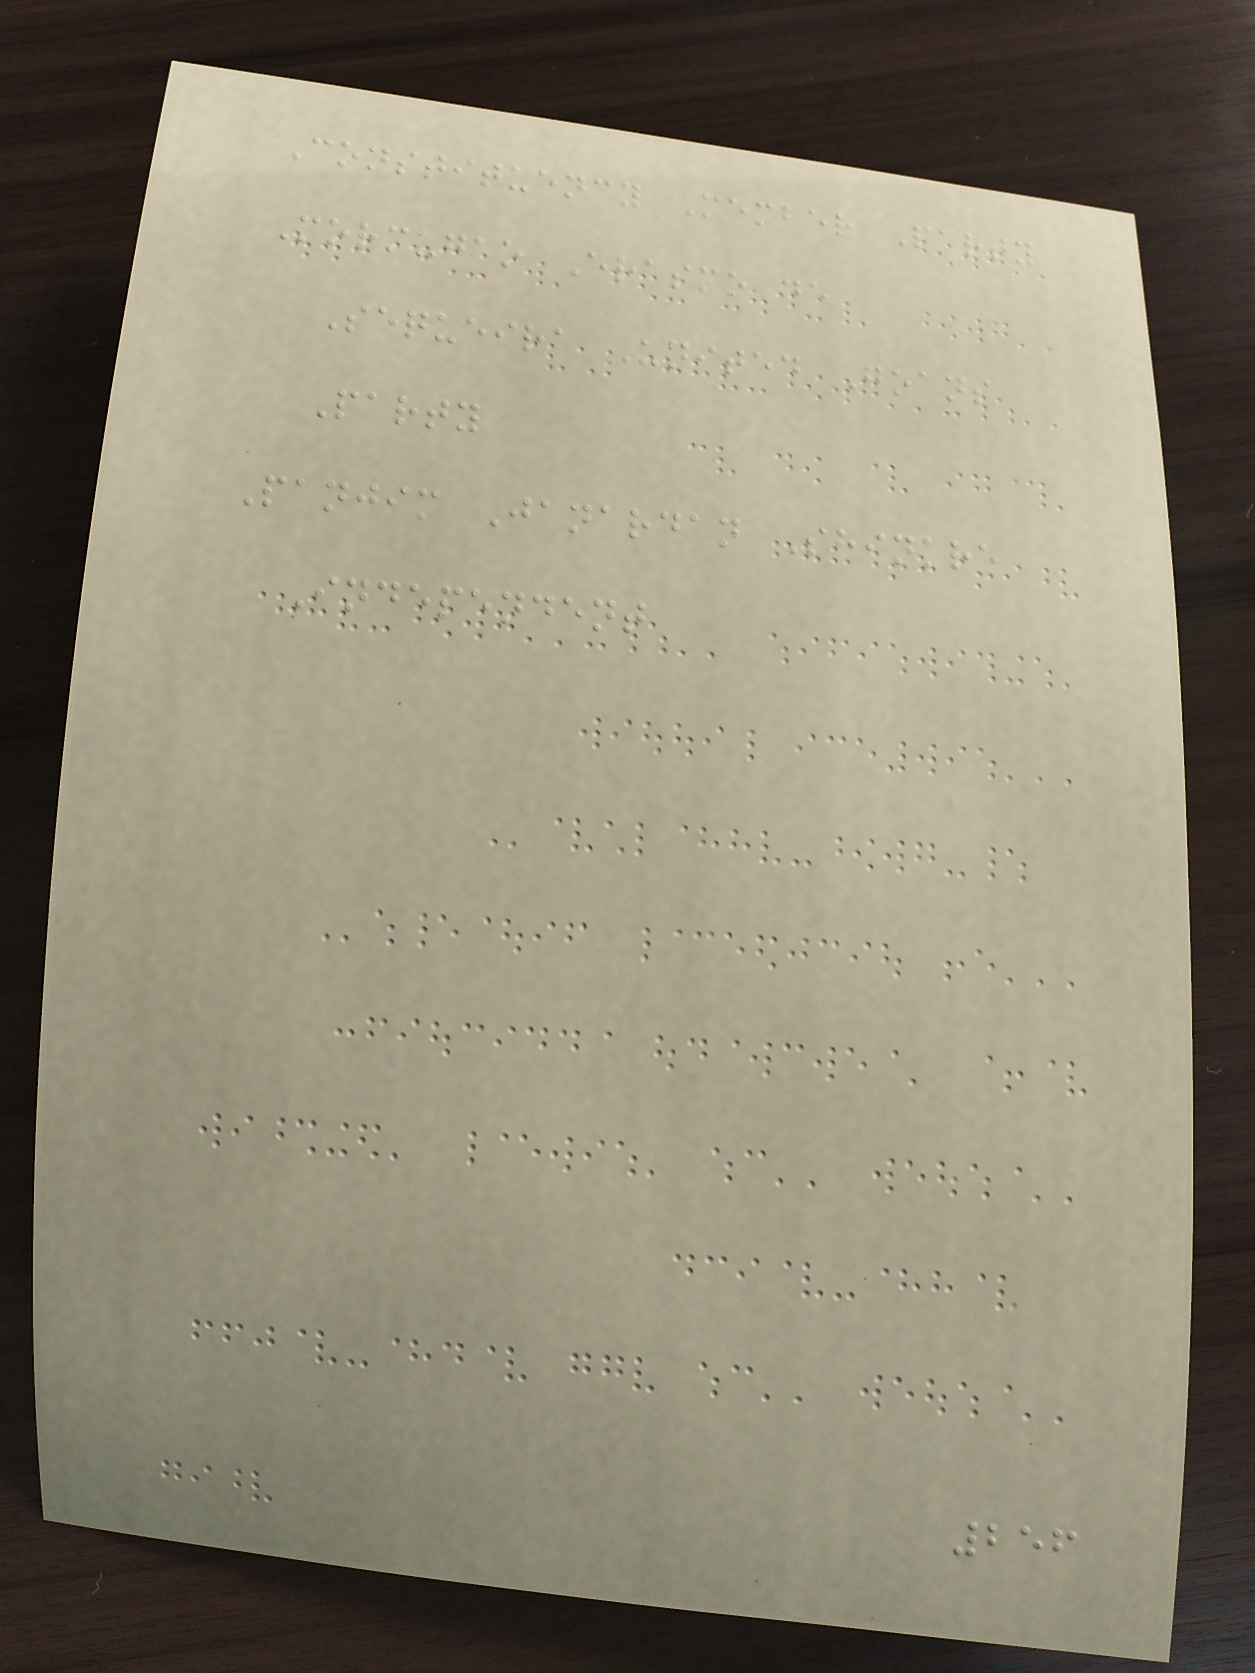Constituency Member Party
Mormugao Erasmo de
Sequeira United Goans
Party
Panjim Janardan Shinkre
Independent
256
